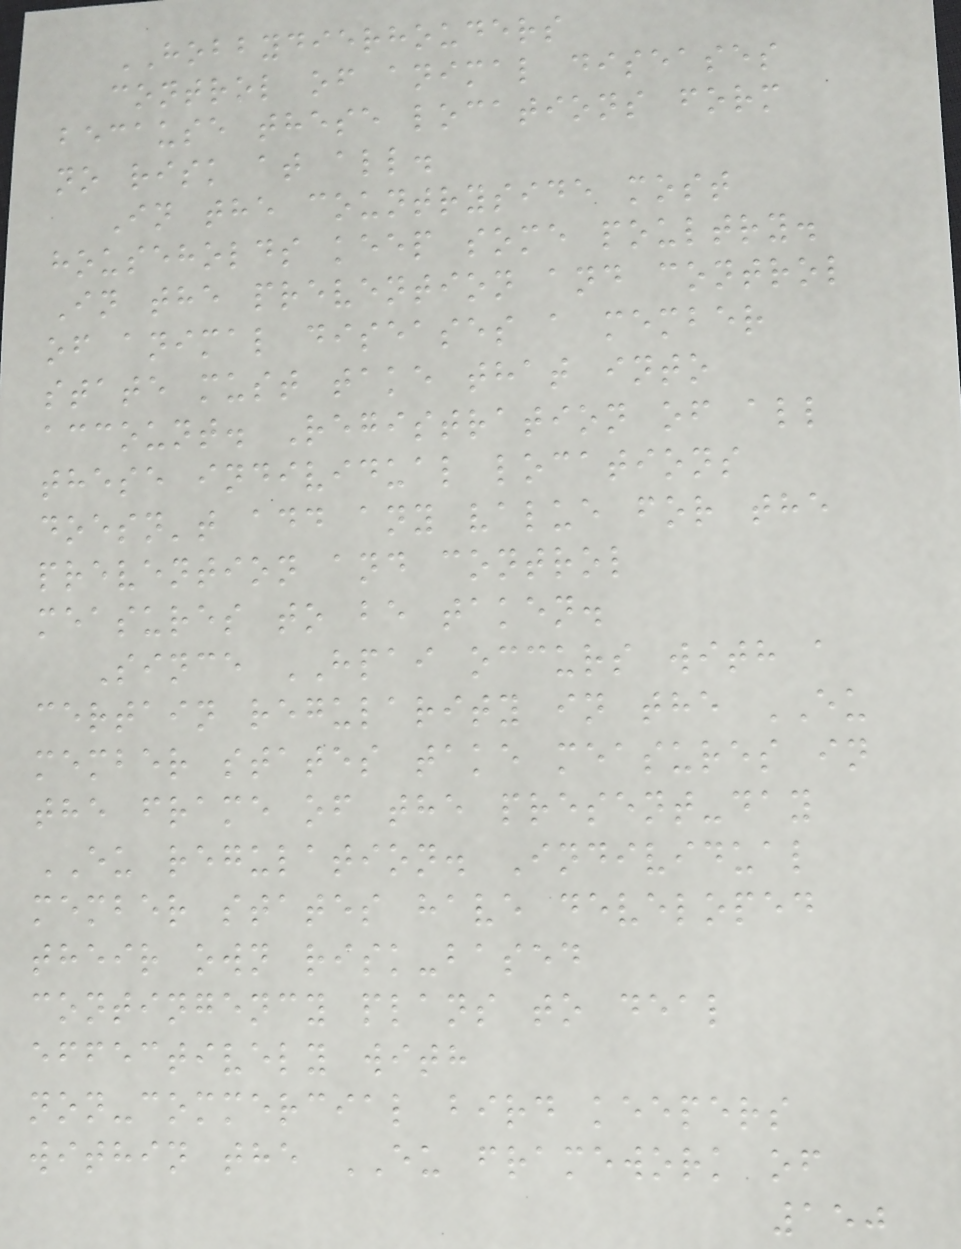HOBBYDIERHOUDERS
control of animal diseases
because these locations form
no risk at all.
In the countryside most
households keep some poultry.
In the prevention and control
of animal diseases a member
state must take that into
account. Registration of all
these individual locations
doesn't add any value for the
prevention and control
measures to be taken.
Since HPAI occurs with a
certain regularity in the EU
member states take measures in
the frame of the present-day
EU regulation. Individual
member states have developed
their own risk-based
contingency plans to deal
effectively with
non-commercial bird keepers
within the EU framework of
150
